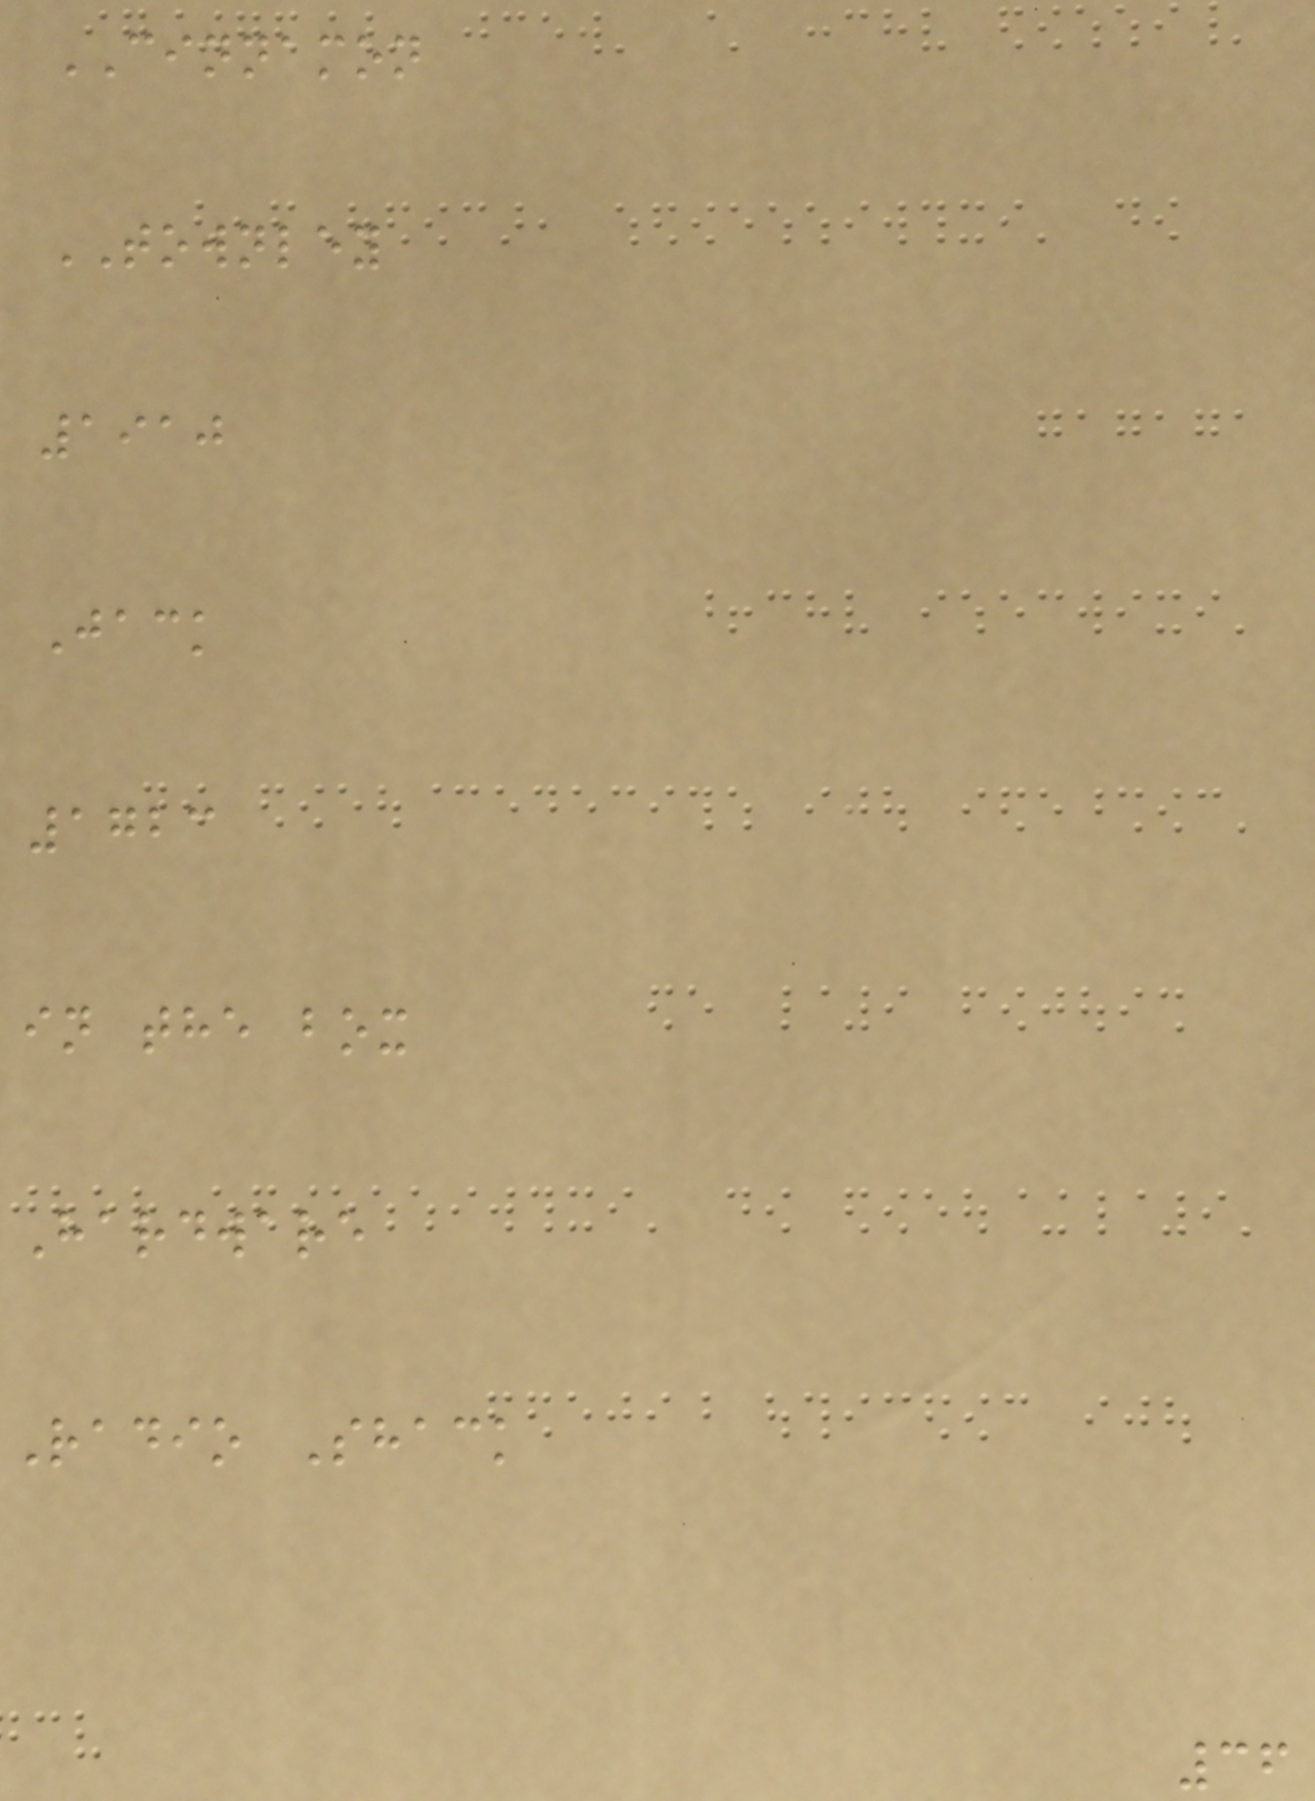CINNAMON
TOWNLEY
1910
Jack
1723
in the box
Hardware
Radio Shack
36
